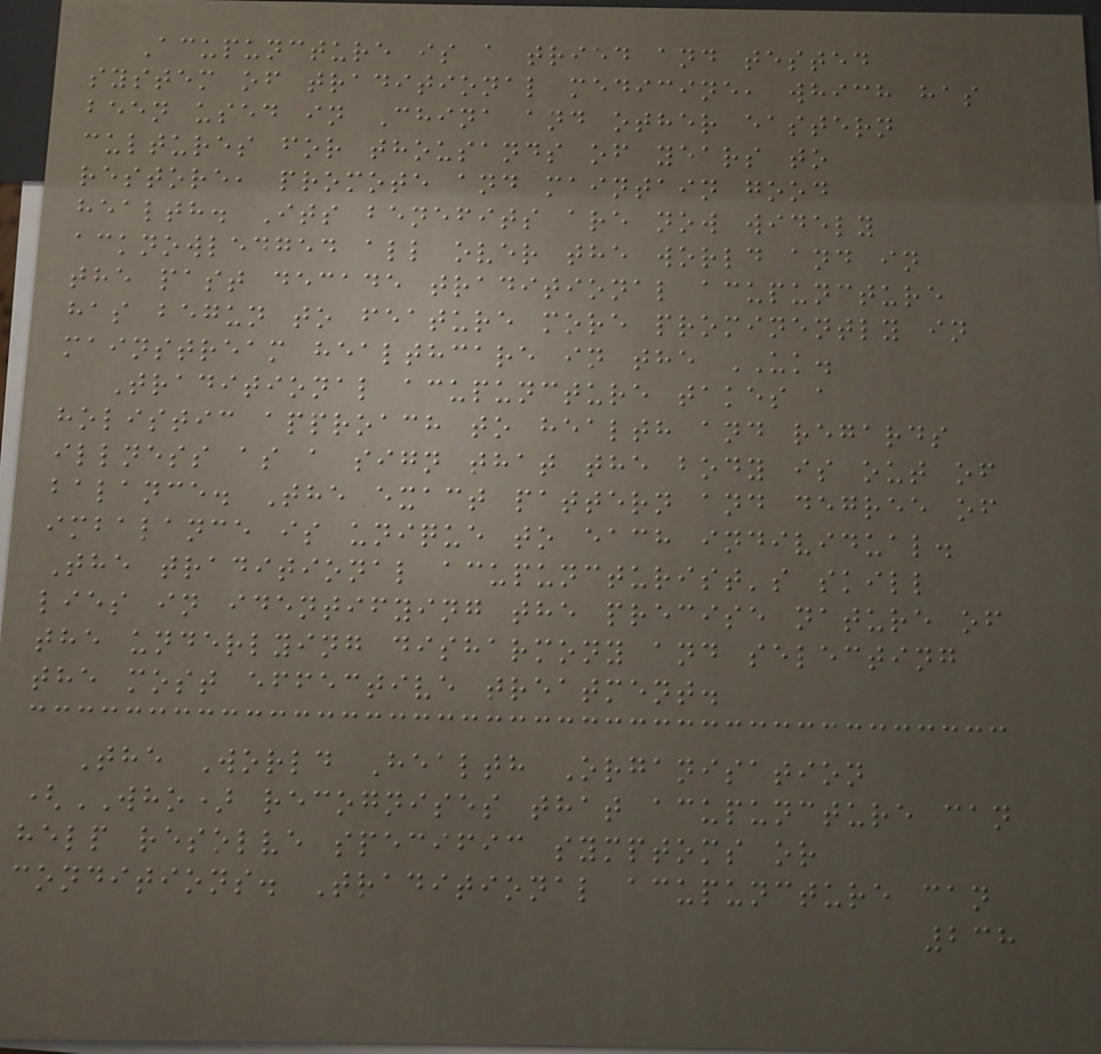Acupuncture is a tried and tested
system of traditional medicine, which has
been used in China and other eastern
cultures for thousands of years to
restore, promote and maintain good
health. Its benefits are now widely
acknowledged all over the world and in
the past decade traditional acupuncture
has begun to feature more prominently in
mainstream healthcare in the UK.
Traditional acupuncture takes a
holistic approach to health and regards
illness as a sign that the body is out of
balance. The exact pattern and degree of
imbalance is unique to each individual.
The traditional acupuncturist's skill
lies in identifying the precise nature of
the underlying disharmony and selecting
the most effective treatment.
The World Health Organisation
(WHO) recognises that acupuncture can
help resolve specific symptoms or
conditions. Traditional acupuncture can
238
